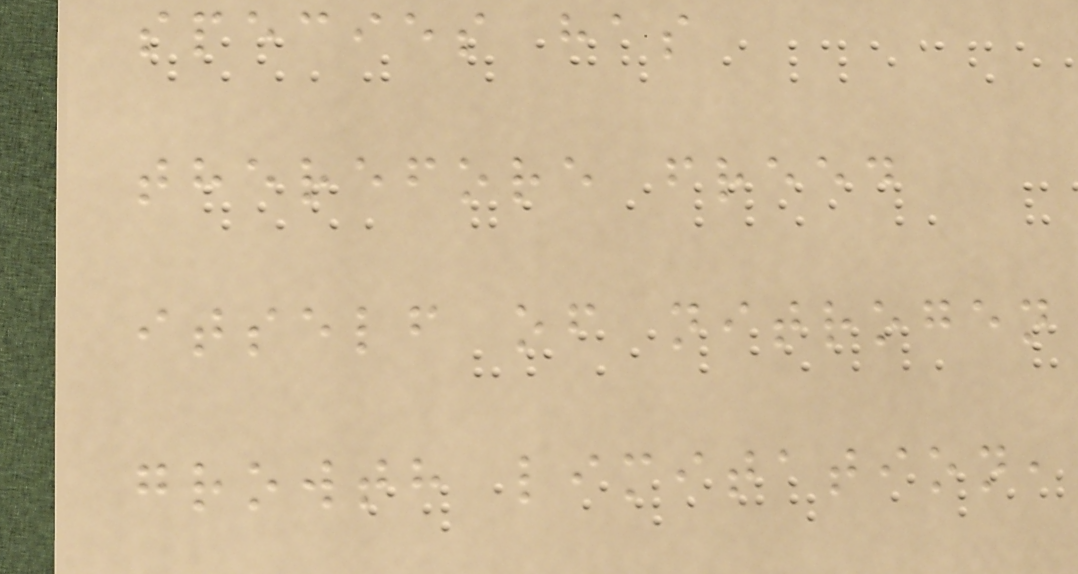species has
therefore freed
itself of nitrogen
growth limitation,
